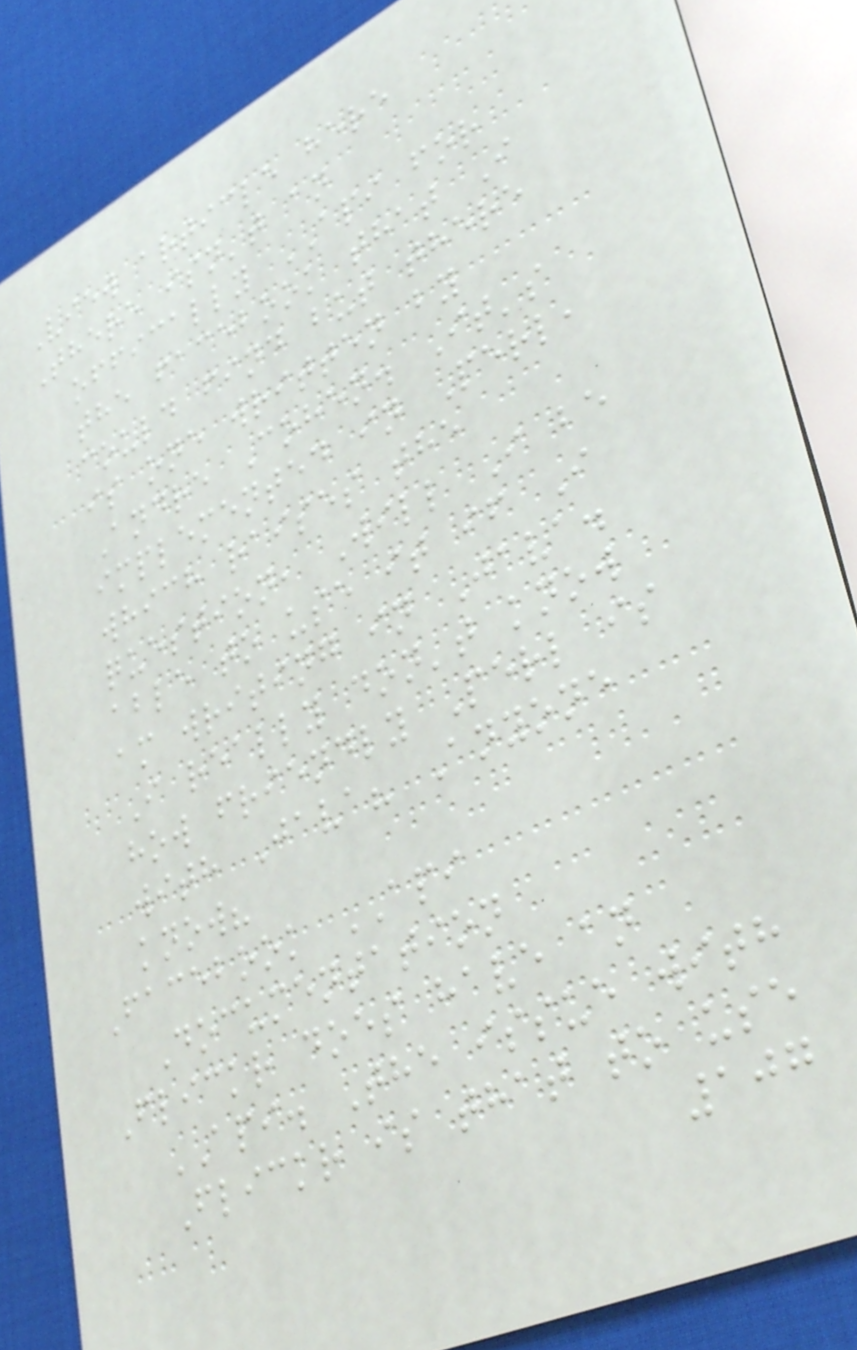View article here
There isn't an
offically API for
the facebook that I
could find but there
is one written by
Andre Cohen. It's
implemented in Perl,
which raises the
question, Will I be
able to use it if I
am writing in Java.
I really don't know
how friendly Perl is
with Java? Anyone
know?
Facebook API
Documentation
Flickr does have an
API. The issue with
Flickr is that to use
107
